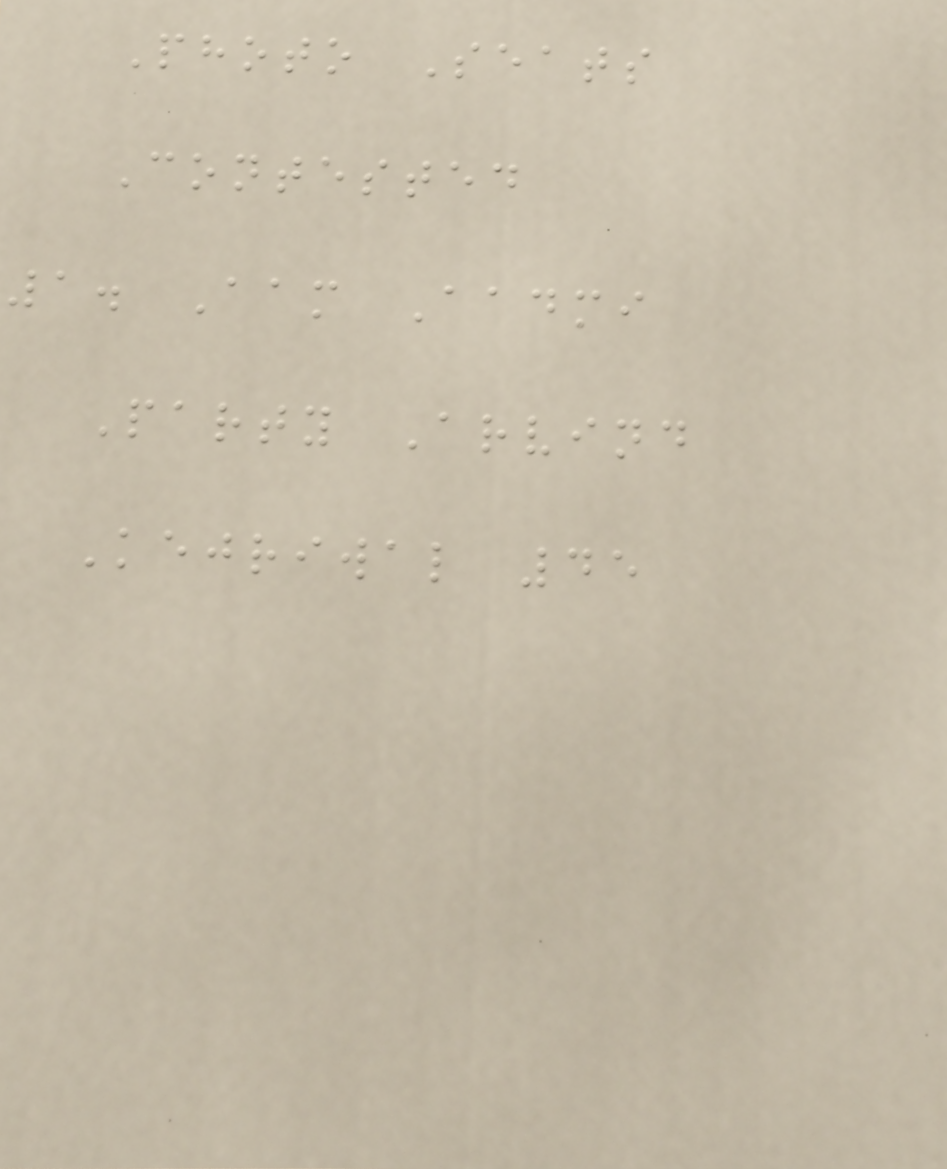Photo Seats
Contested
1. Aam Aadmi
Party Arvind
Kejriwal 45
